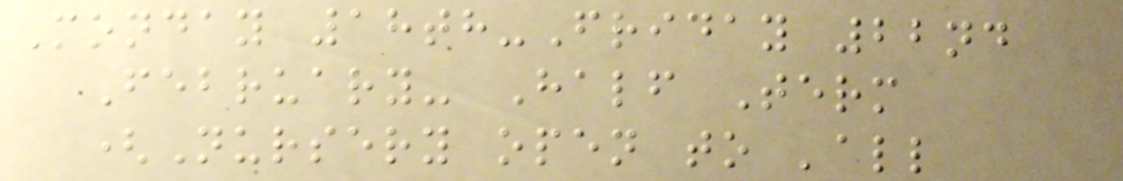Monday 18th-Friday 22nd
February- Half Term
(Nursery open to 'all
